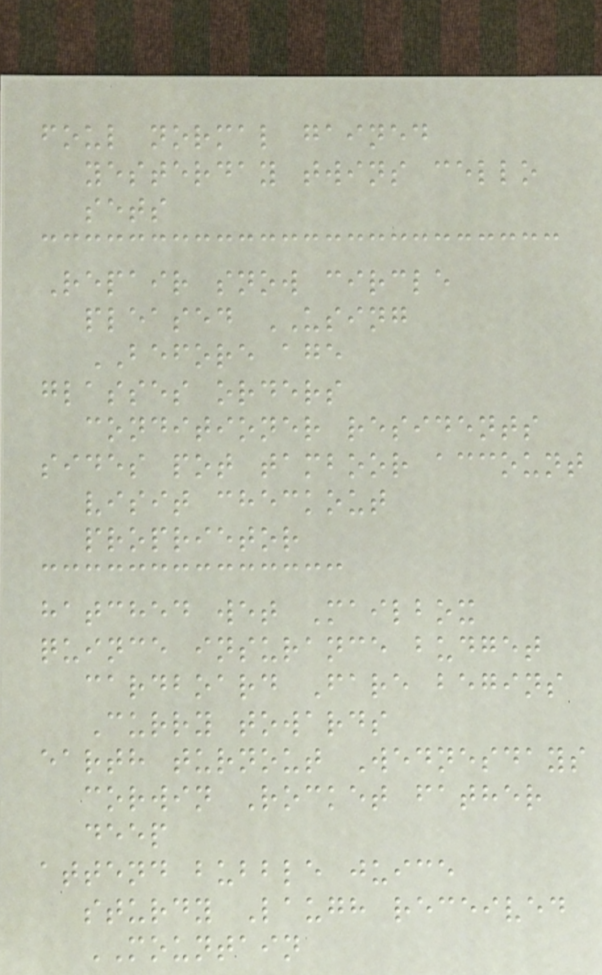foul normal gained
yesterday twins cello
sets
Repair snow circle
pleased USING
BEFORE age
glasses orders
conditioner residents
sides pot tamboor account
visit checkout
proprietor
hatched wet Mailbox
quince insurance budget
cardboard Fare begins
Curry towards
earth turnout Wednesdays
corwin Rocket father
deep
attend bubble juice
sturdy Laugh received
MOUNTAIN
